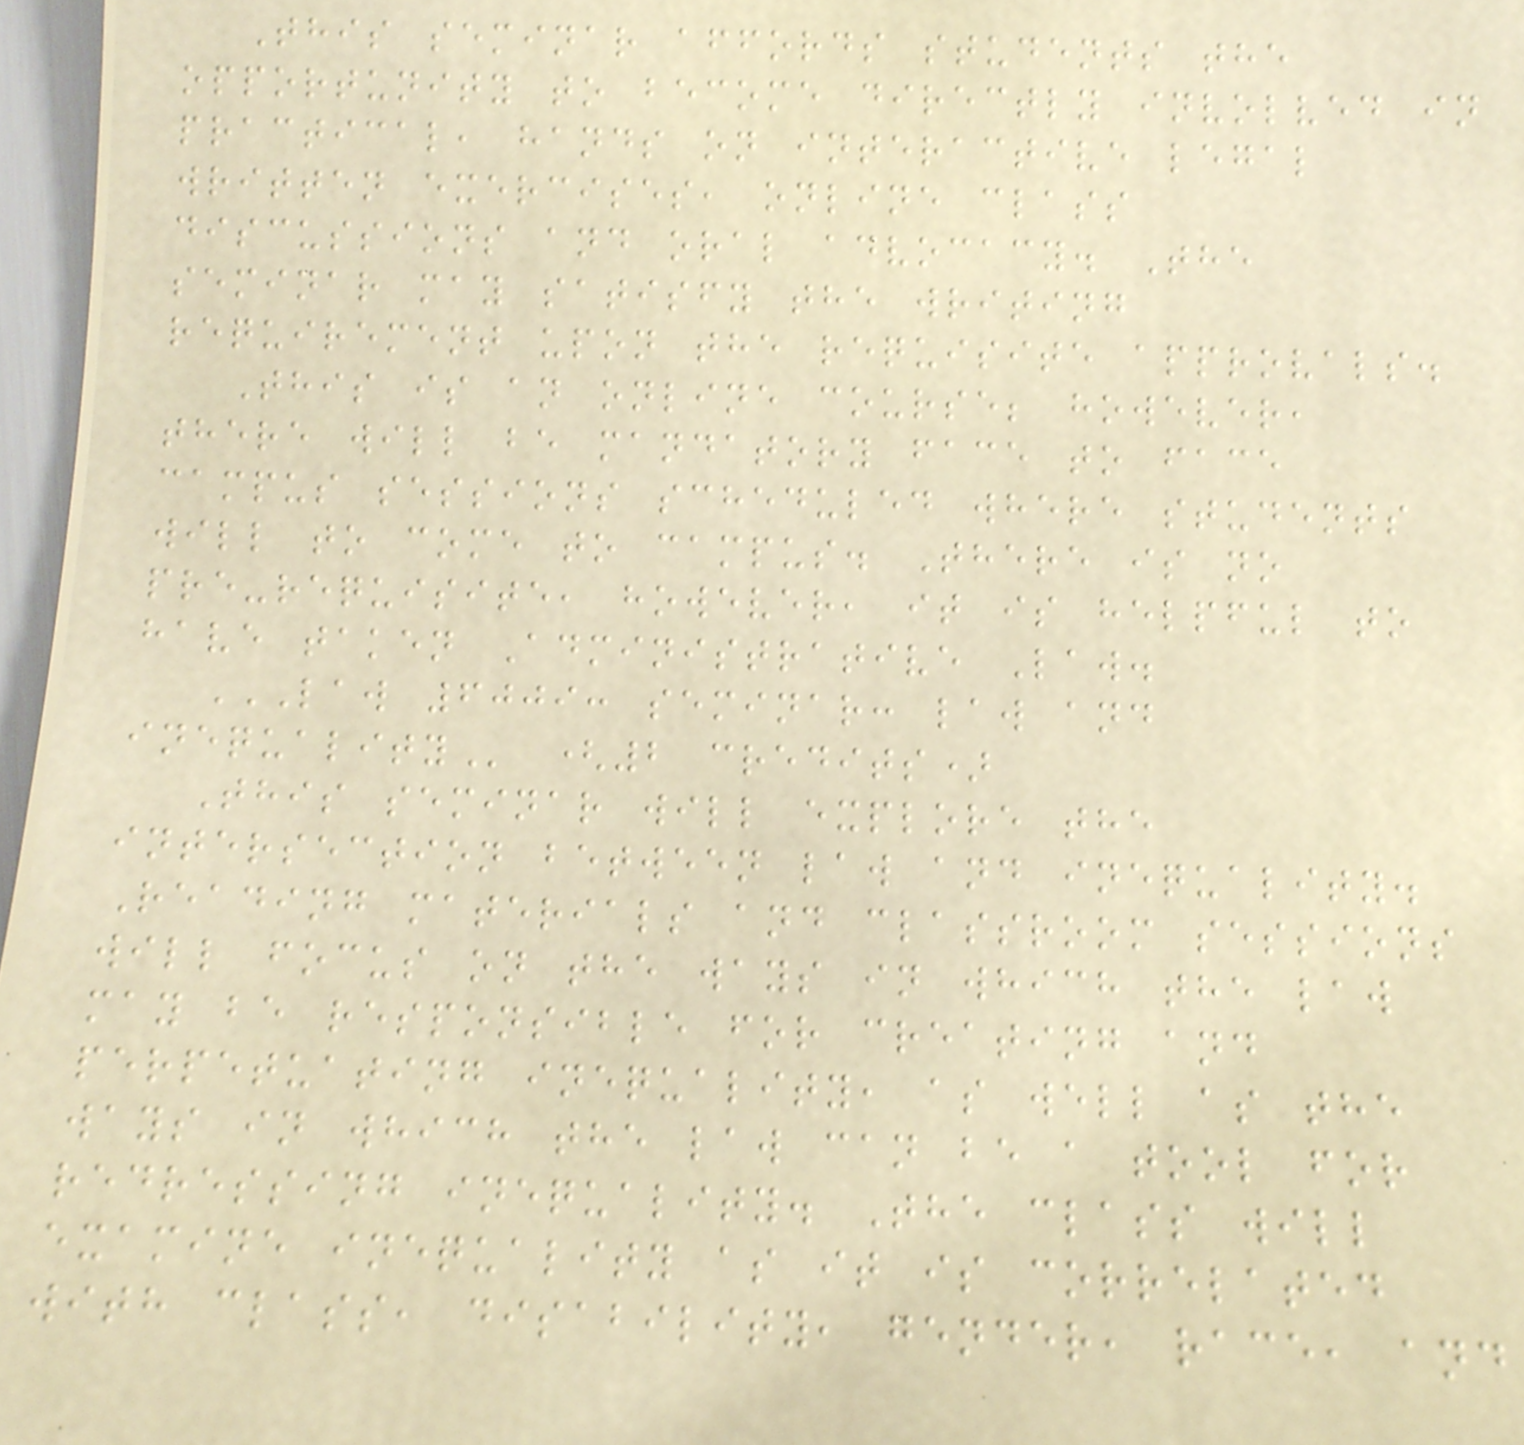This seminar affords students the
opportunity to become directly involved in
practical, hands on interactive legal
written exercises, online class
discussions and oral advocacy. The
seminar may satisfy the writing
requirement upon the requisite approvals.
This is an online course; however,
there will be mandatory face to face
campus sessions scheduled where students
will to come to campus. There is no
pre-requisite, however, it is helpful to
have taken Administrative Law.
LAW 6009: SEMINAR: LAW AND
INEQUALITY (2 credits)
This seminar will explore the
intersection between law and inequality.
Reading materials and classroom sessions
will focus on the ways in which the law
may be responsible for creating and
perpetuating inequality, as well as the
ways in which the law can be a tool for
redressing inequality. The class will
examine inequality as it is correlated
with class, disability, gender, race, and
